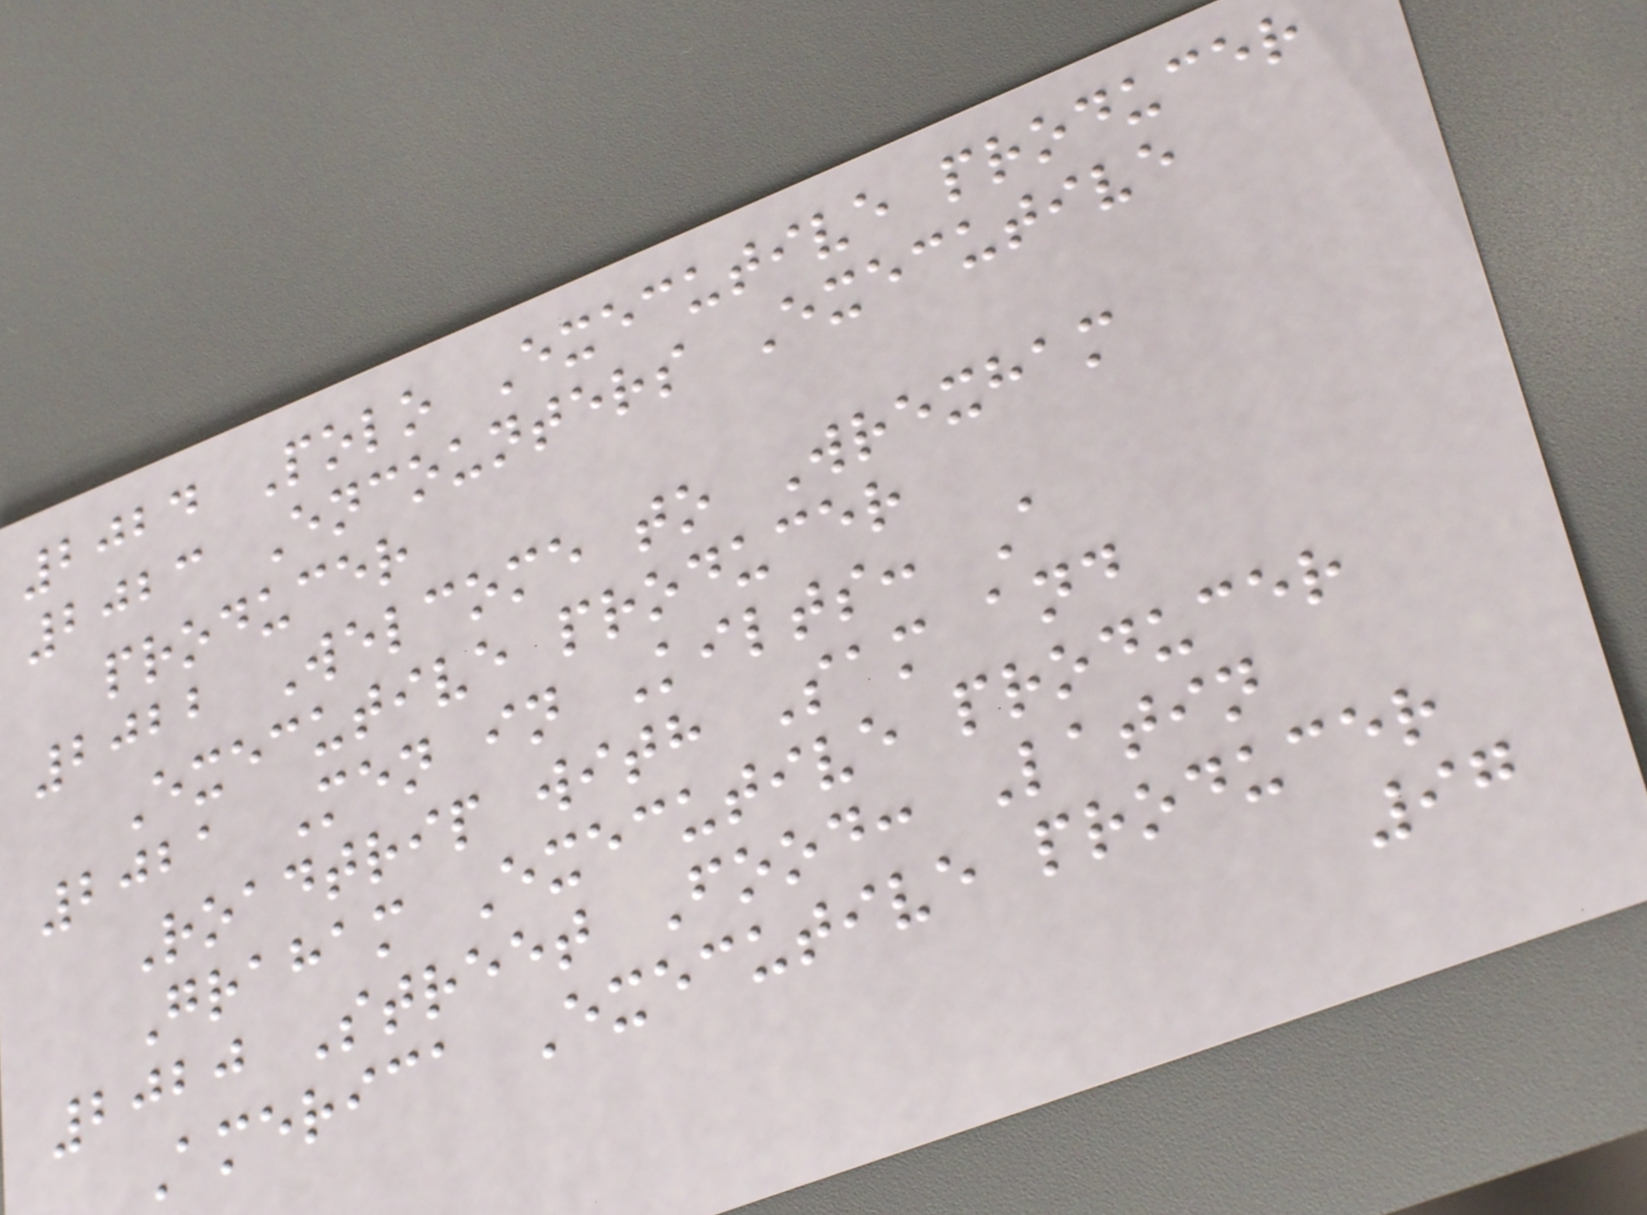2024 Polo Executive producer
2023 Encounters Executive
producer
2022 Welcome to Wrexham
Executive producer
2021 Men in Kilts: A
Roadtrip with Sam and
Graham Executive producer
2020 Street Food: Latin
America Executive producer
97
